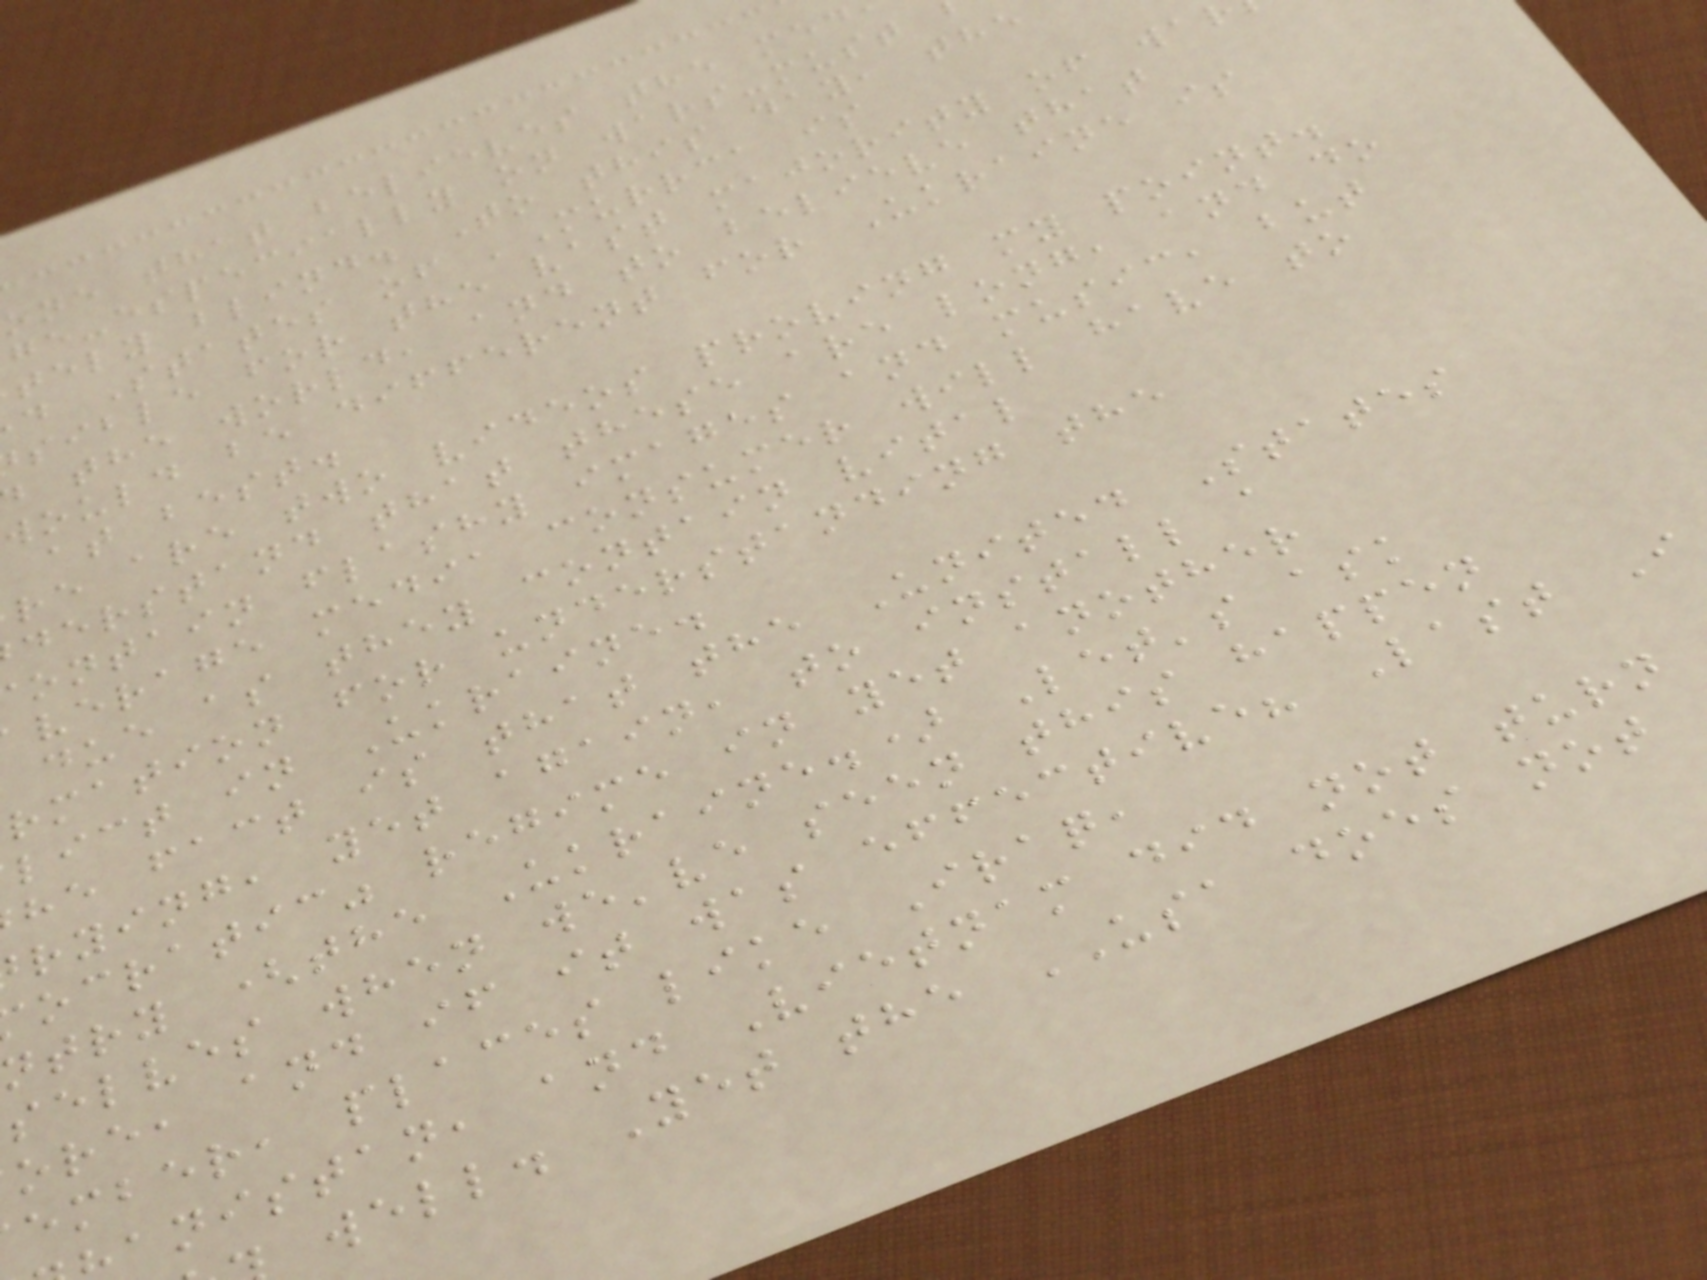one that believes the med
ge-especially on wars-must
tely blind. To this day, the
d States of 'Murrca is
sible for the vast majority of wa
the world, and to believe that
would be different for Ukraine is
at best.
re are two videos proving my point.
derstand that these are long, and do
ontain flashy images and music, but
verage media consumer will have to
due as they contain vital
rmation for understanding the
lict in Ukraine.
he fact is that the United States
rying, yet again, to install a
ocratic" regime in yet another
ntry (the Ukraine.) Let's ask
selves when we've seen this happen
ore, and if it was effective? Last I
ember, places like Iraq,
anistan, and Vietnam did not turn
well. Yet the USA does not
